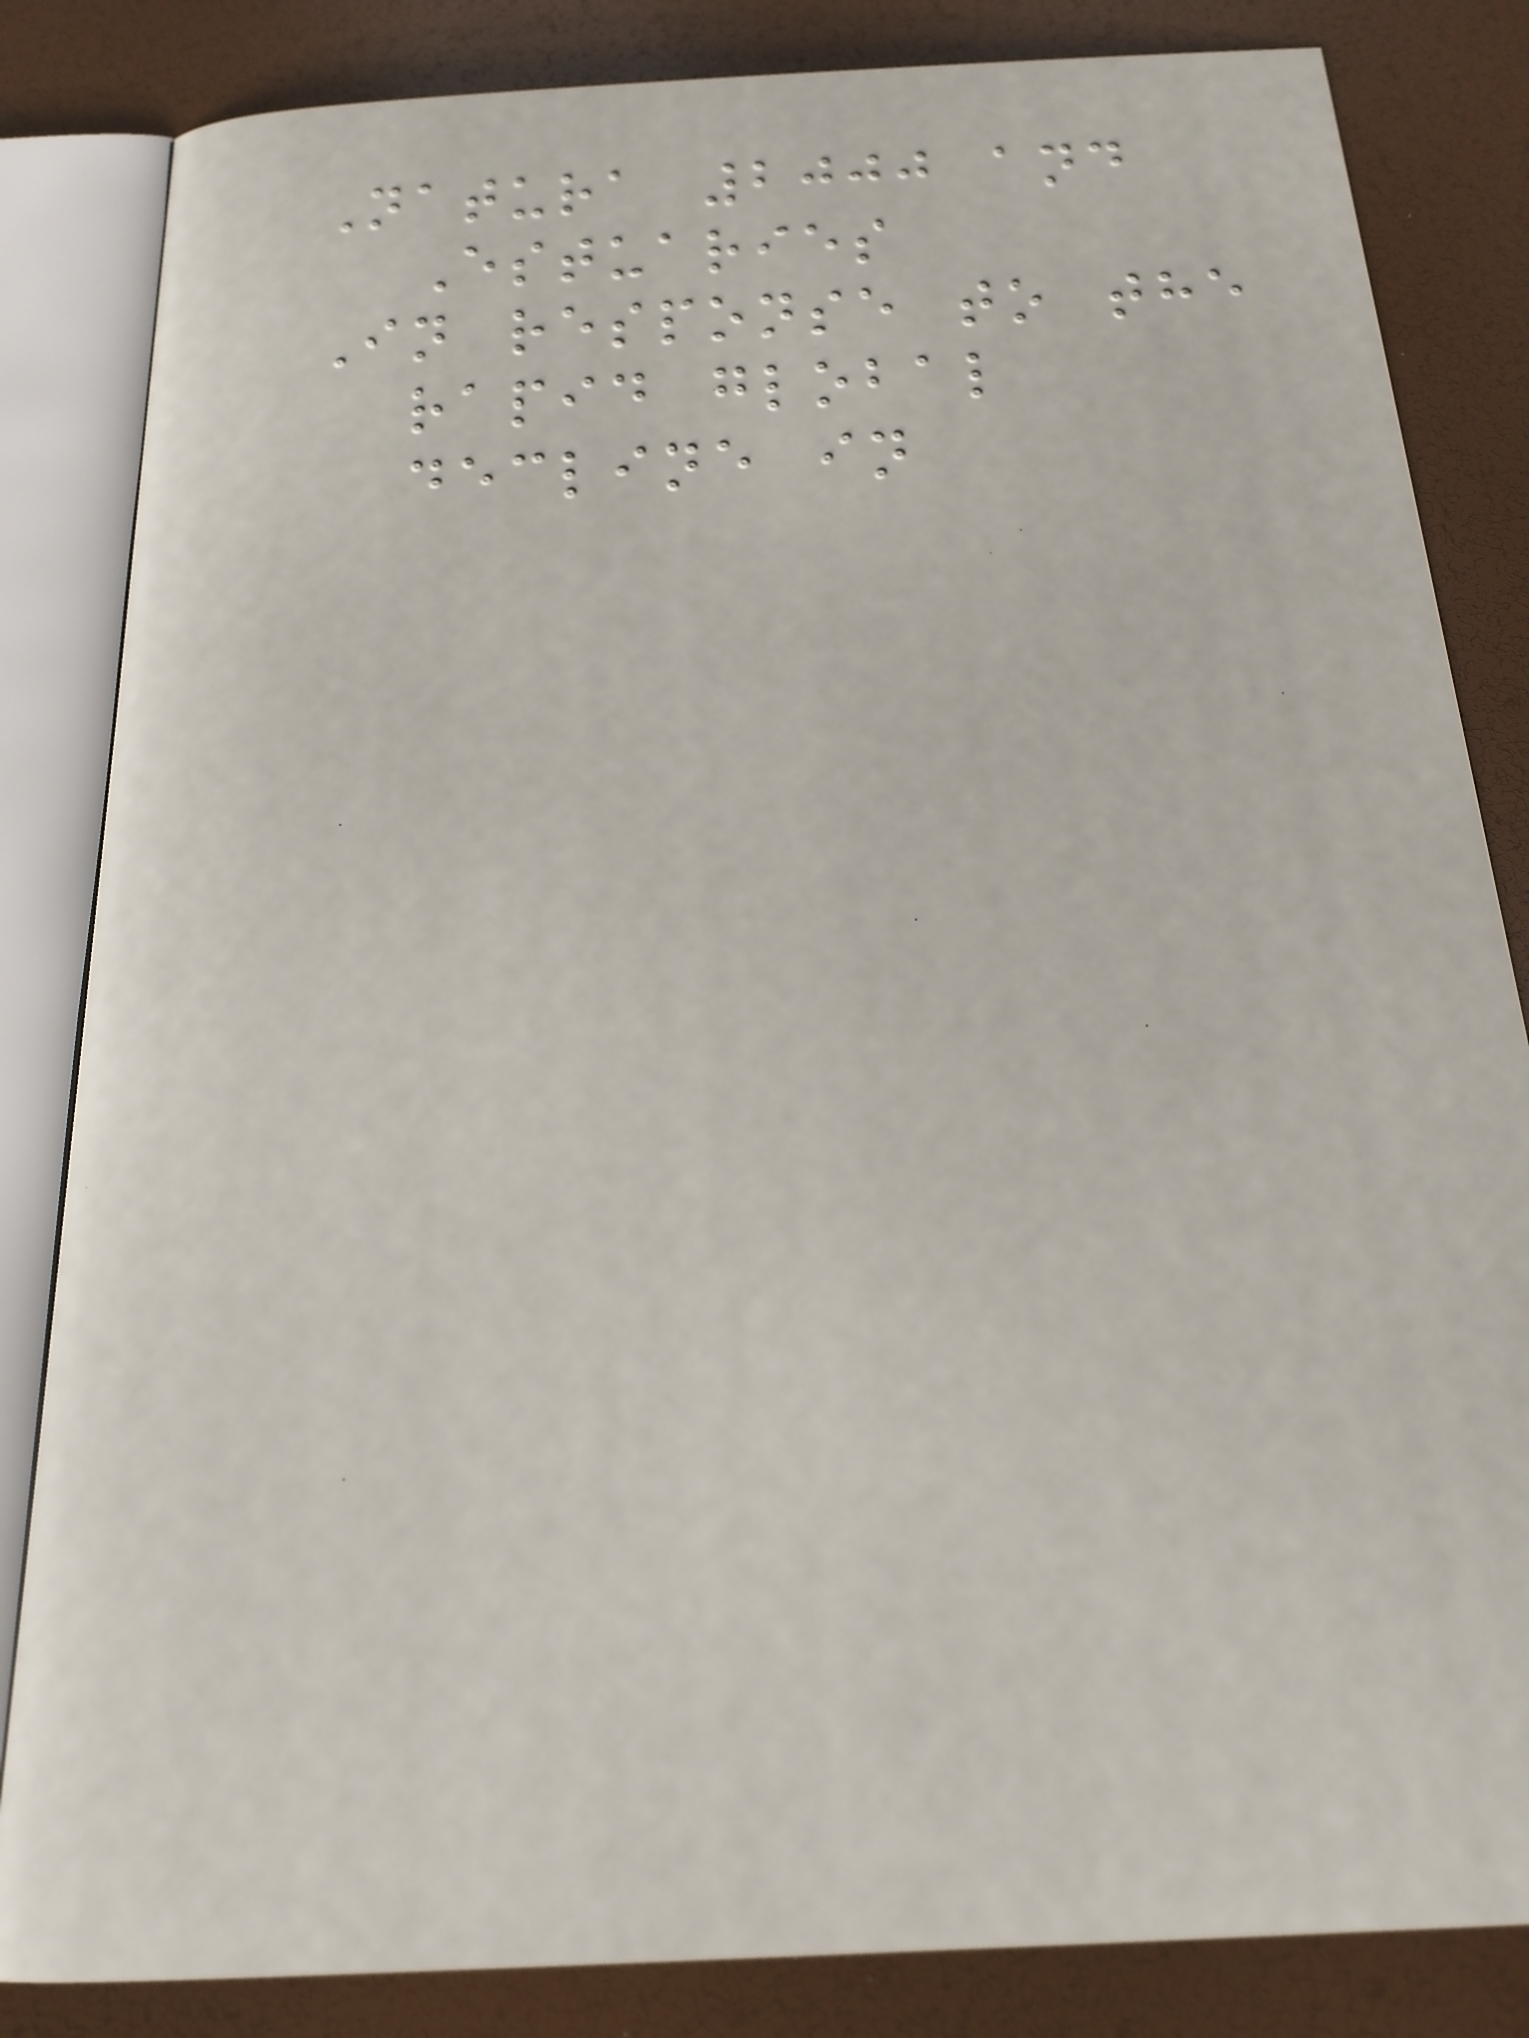Natura 2000 and
Estuaries
In response to the
rapid global
decline in
